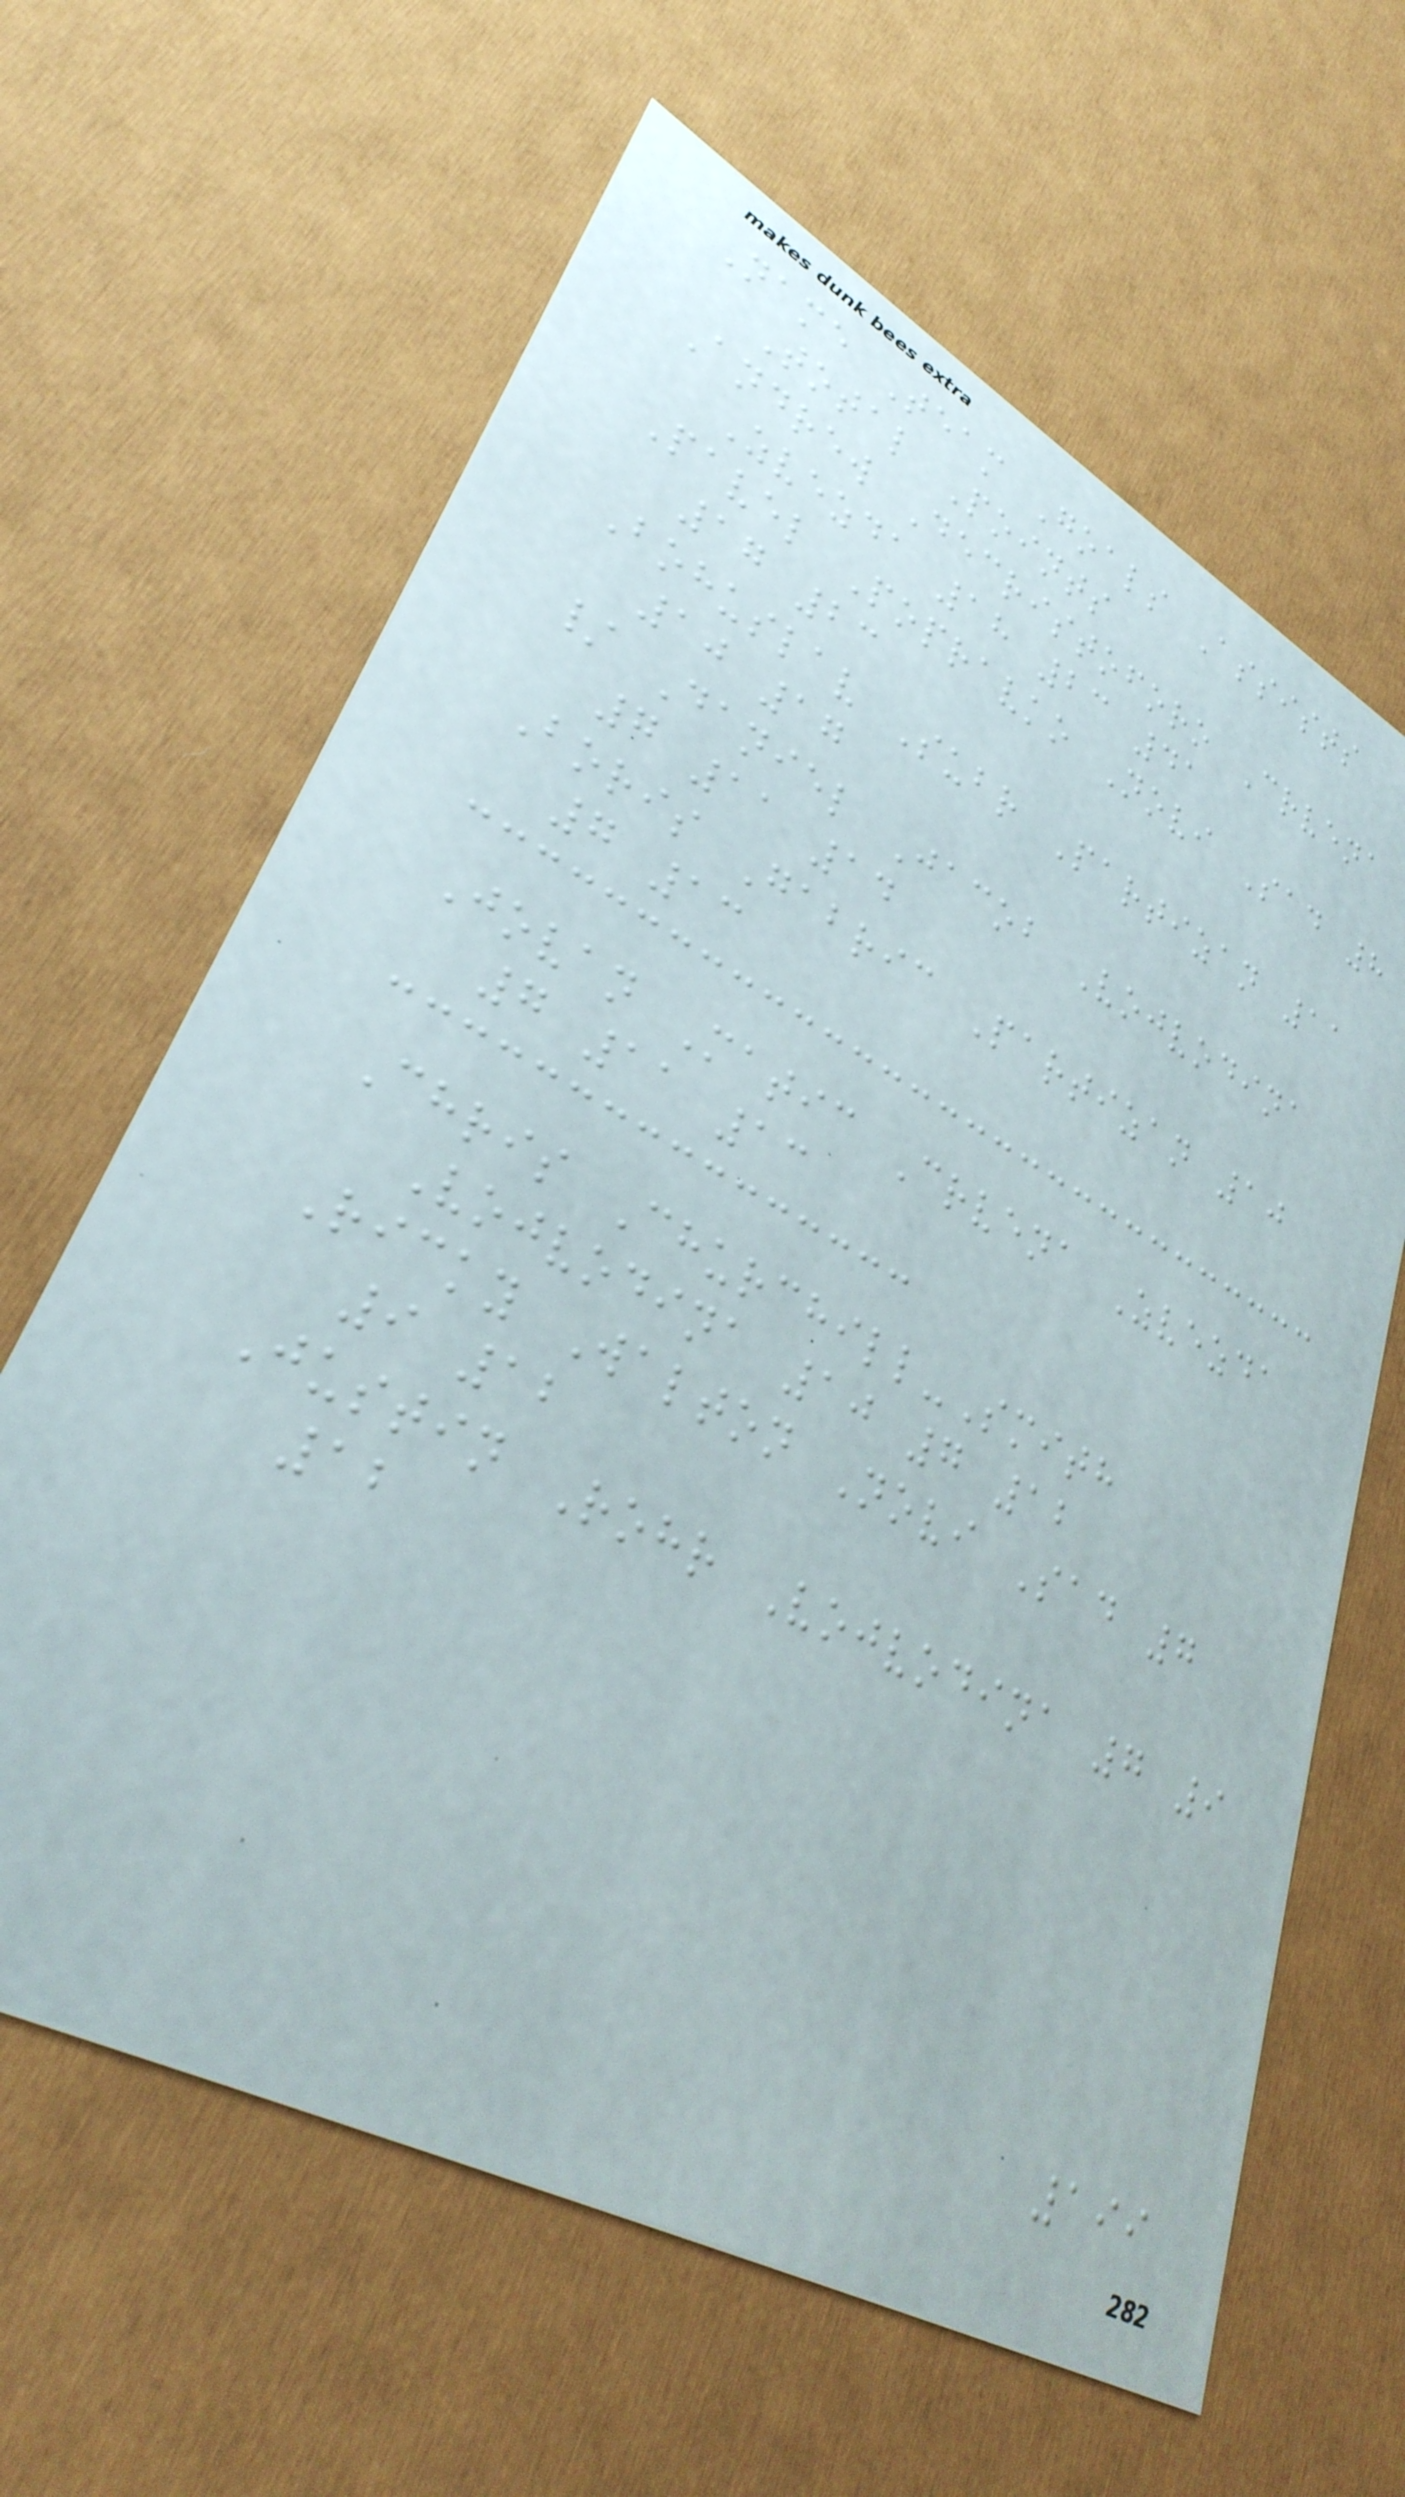Name Team Goals Assists
Total Points
Andrew Decristoforo Crvena
Zvezda 18 23 41
Pavel Popravko Novi Sad 8
17 23
Bohuslav Subr Partizan 11
10 17
/ Daniel Jacob Vojvodina
7 11 14
Boris Gabric Partizan 10
7 13
Jovan Matic Crvena Zvezda
7 11 13
Chris Churchill-Smith
Vojvodina 10 7 12
Ricky Walton Novi Sad 7
9 12
Justin Rohr Vojvodina 7 9
12
199
